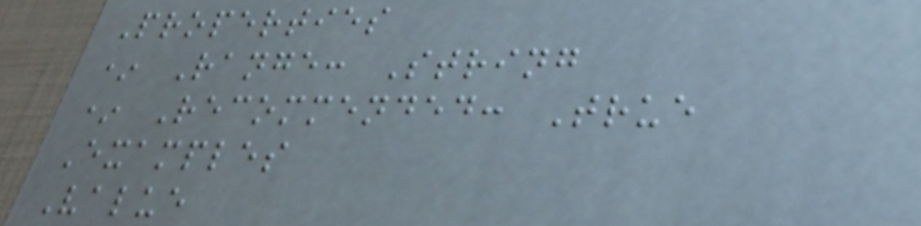Properties
* Range: String
* Recommended: True
Examples
Value
